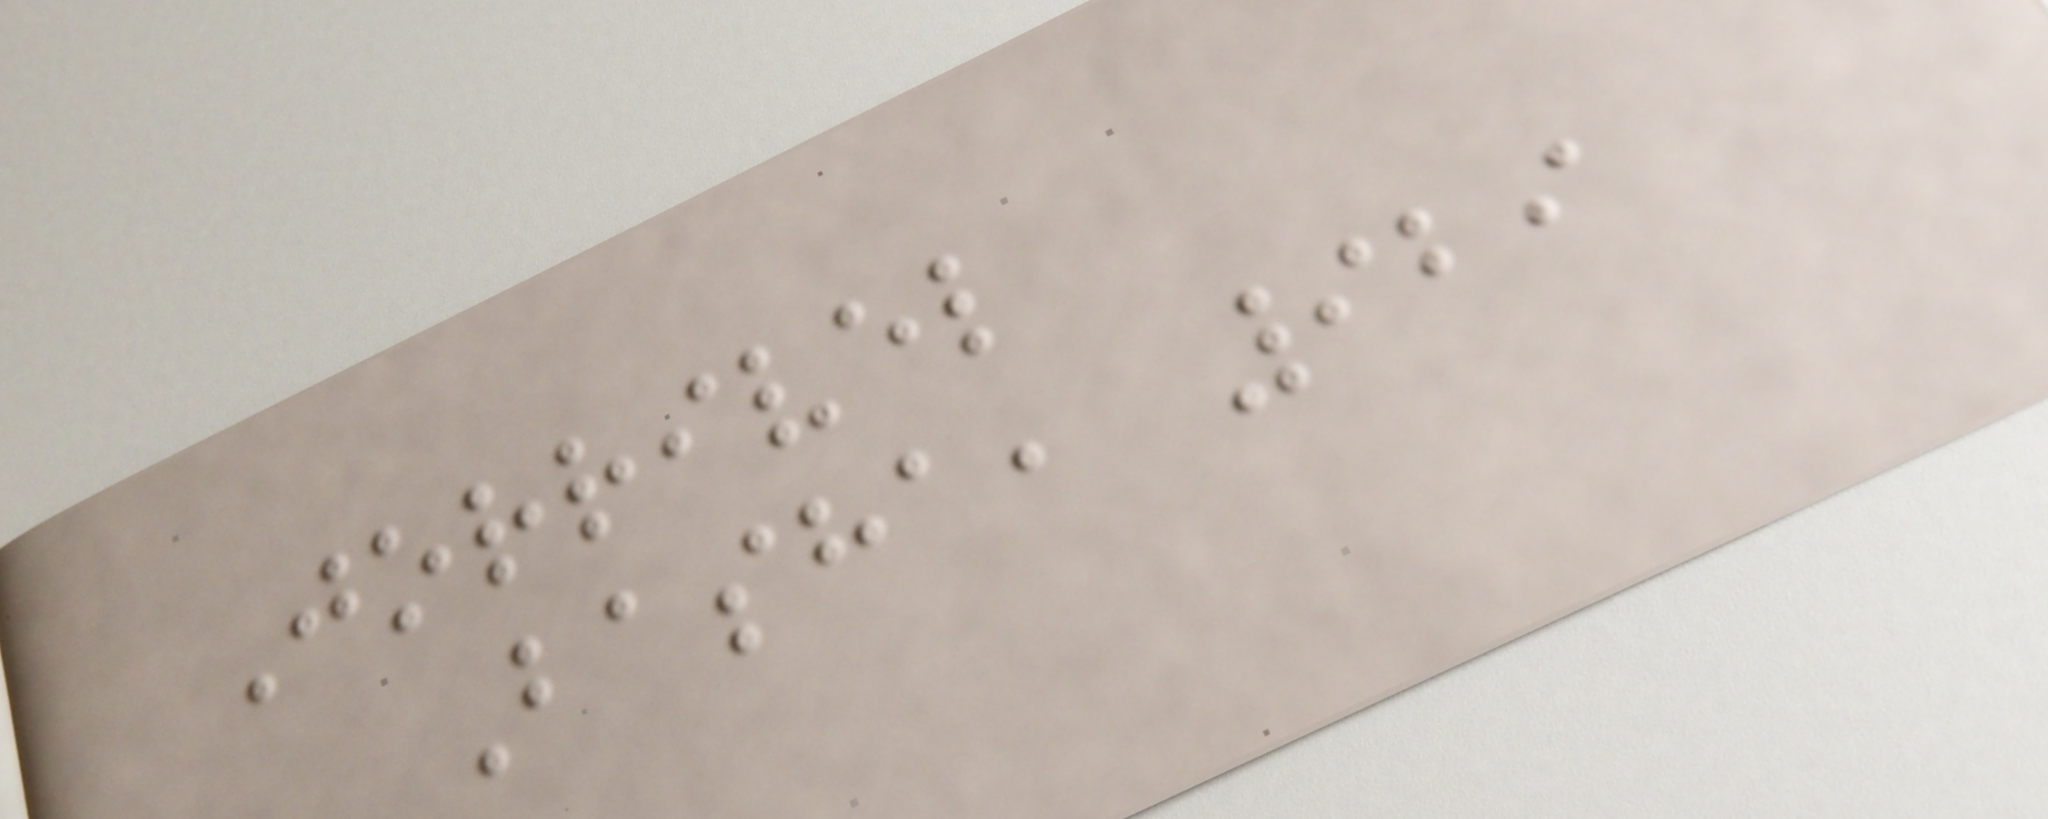Jorrivel
Basha, 929
